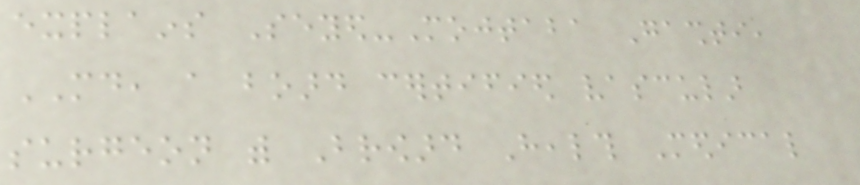explains Seyed-Mojtaba Gashti,
MD, a board certified vascular
surgeon with Broward Health Medical
